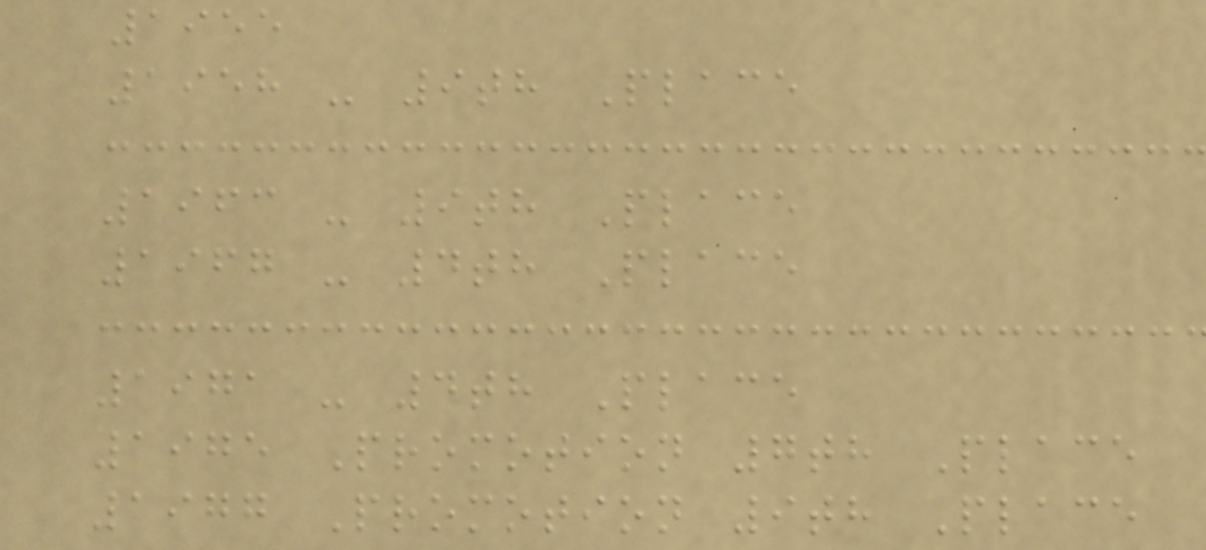1955
1958 - 9th Place
1963 - 9th Place
1967 - 4th Place
1971 - 4th Place
1975 Promotion 7th Place
1977 Promotion 9th Place
